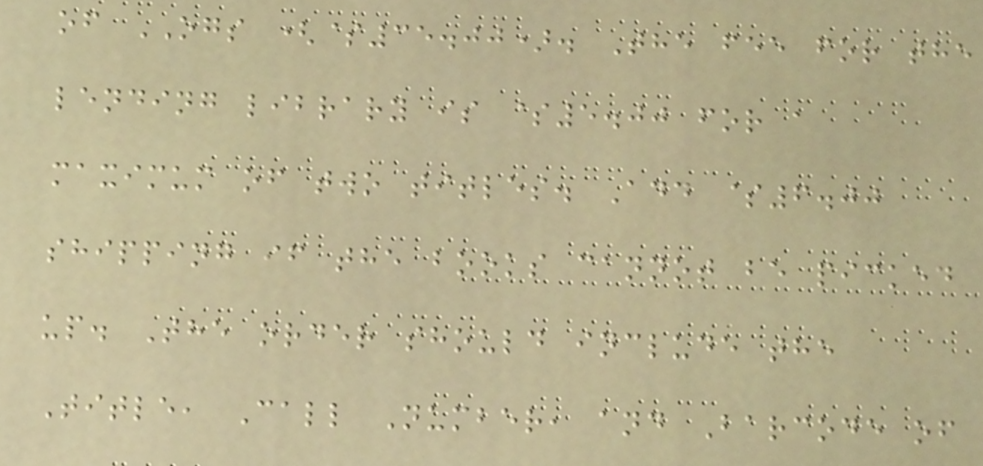of OGS ($35.00). The fee for the
lending library is $5.00 for a
maximum of two titles. Add $6.00
shipping if the books cannot be picked
up. The order should include the
Title, Call Number, and Barcode of
